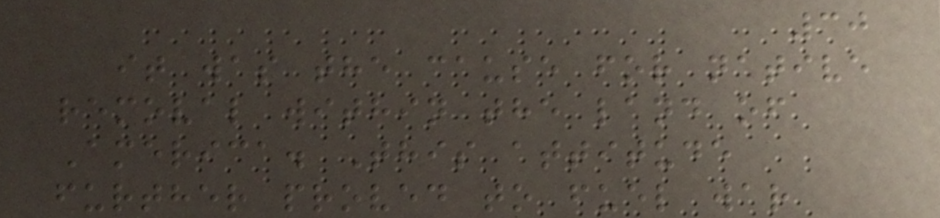30
it was the cause for native
removal within the land of
America. This attitude
further proved to fuel war
